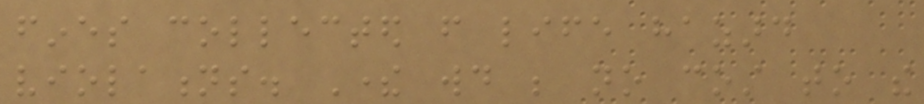fines collected from life hazard
violations. There would be no cost to the
